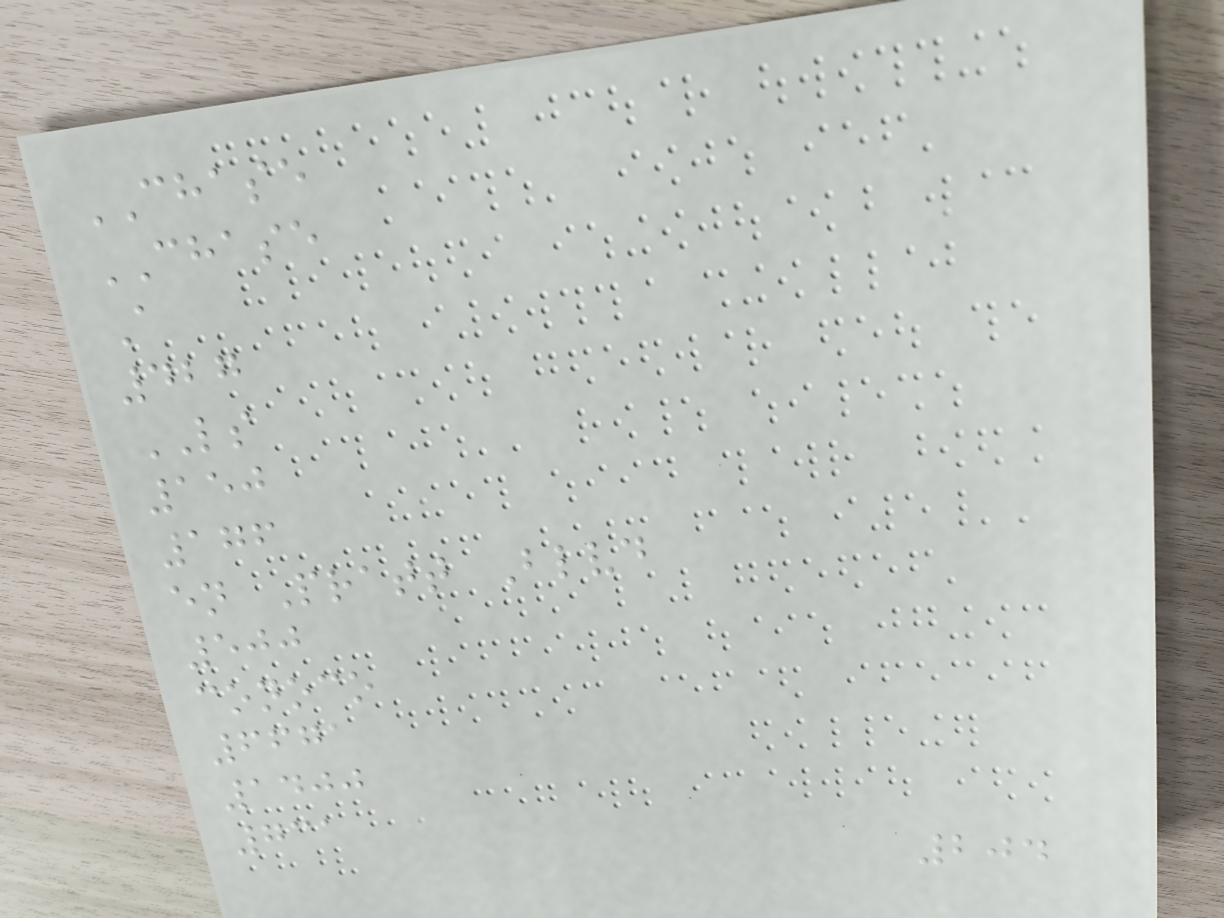CHASE
CHASE
A
427
LS
150
176
en Pratt Blvd
500
conoco
6671
1400
731
204
